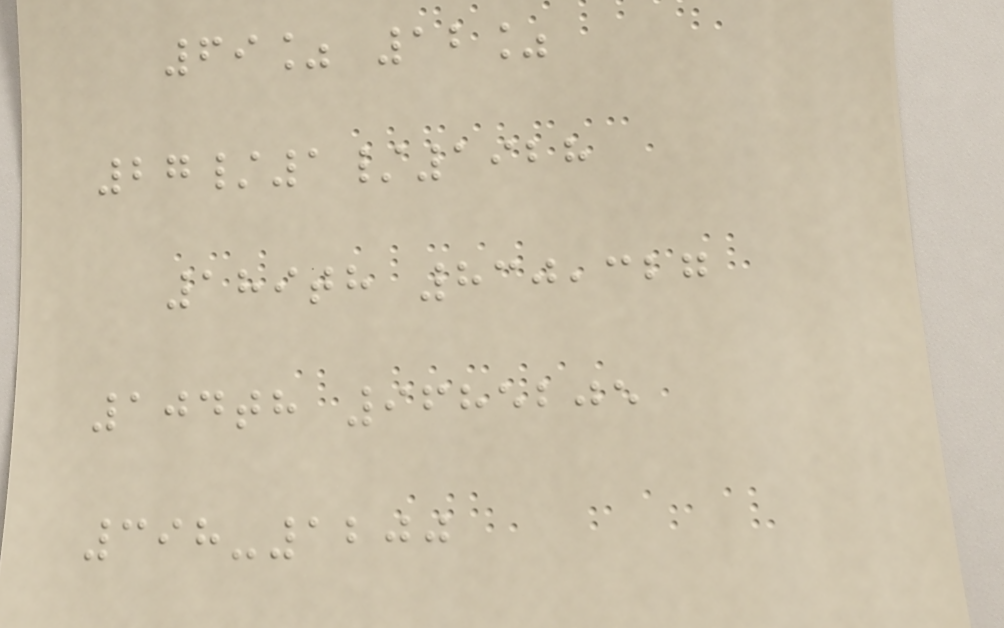69% 12%
27/1/1928
189th 830,327
104th 9685205
398-1200
